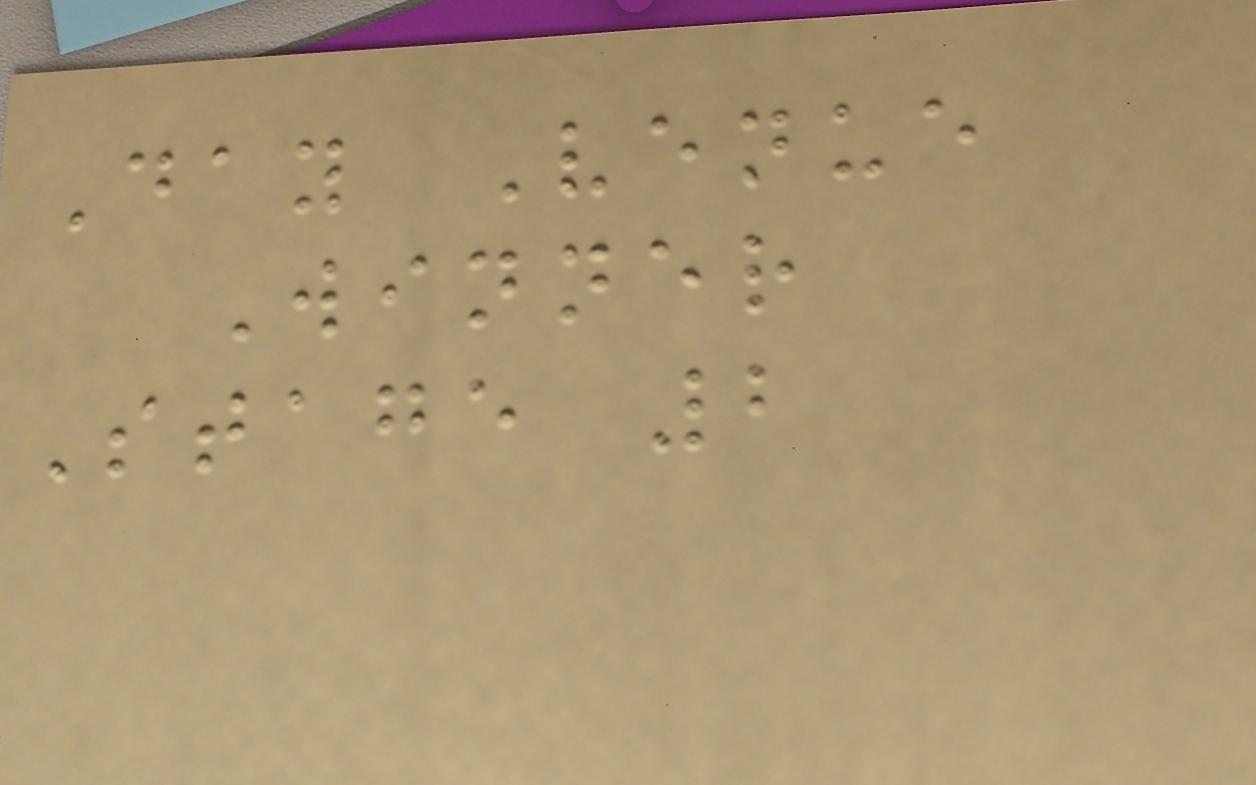Day Venue
Winner
Stage 2
